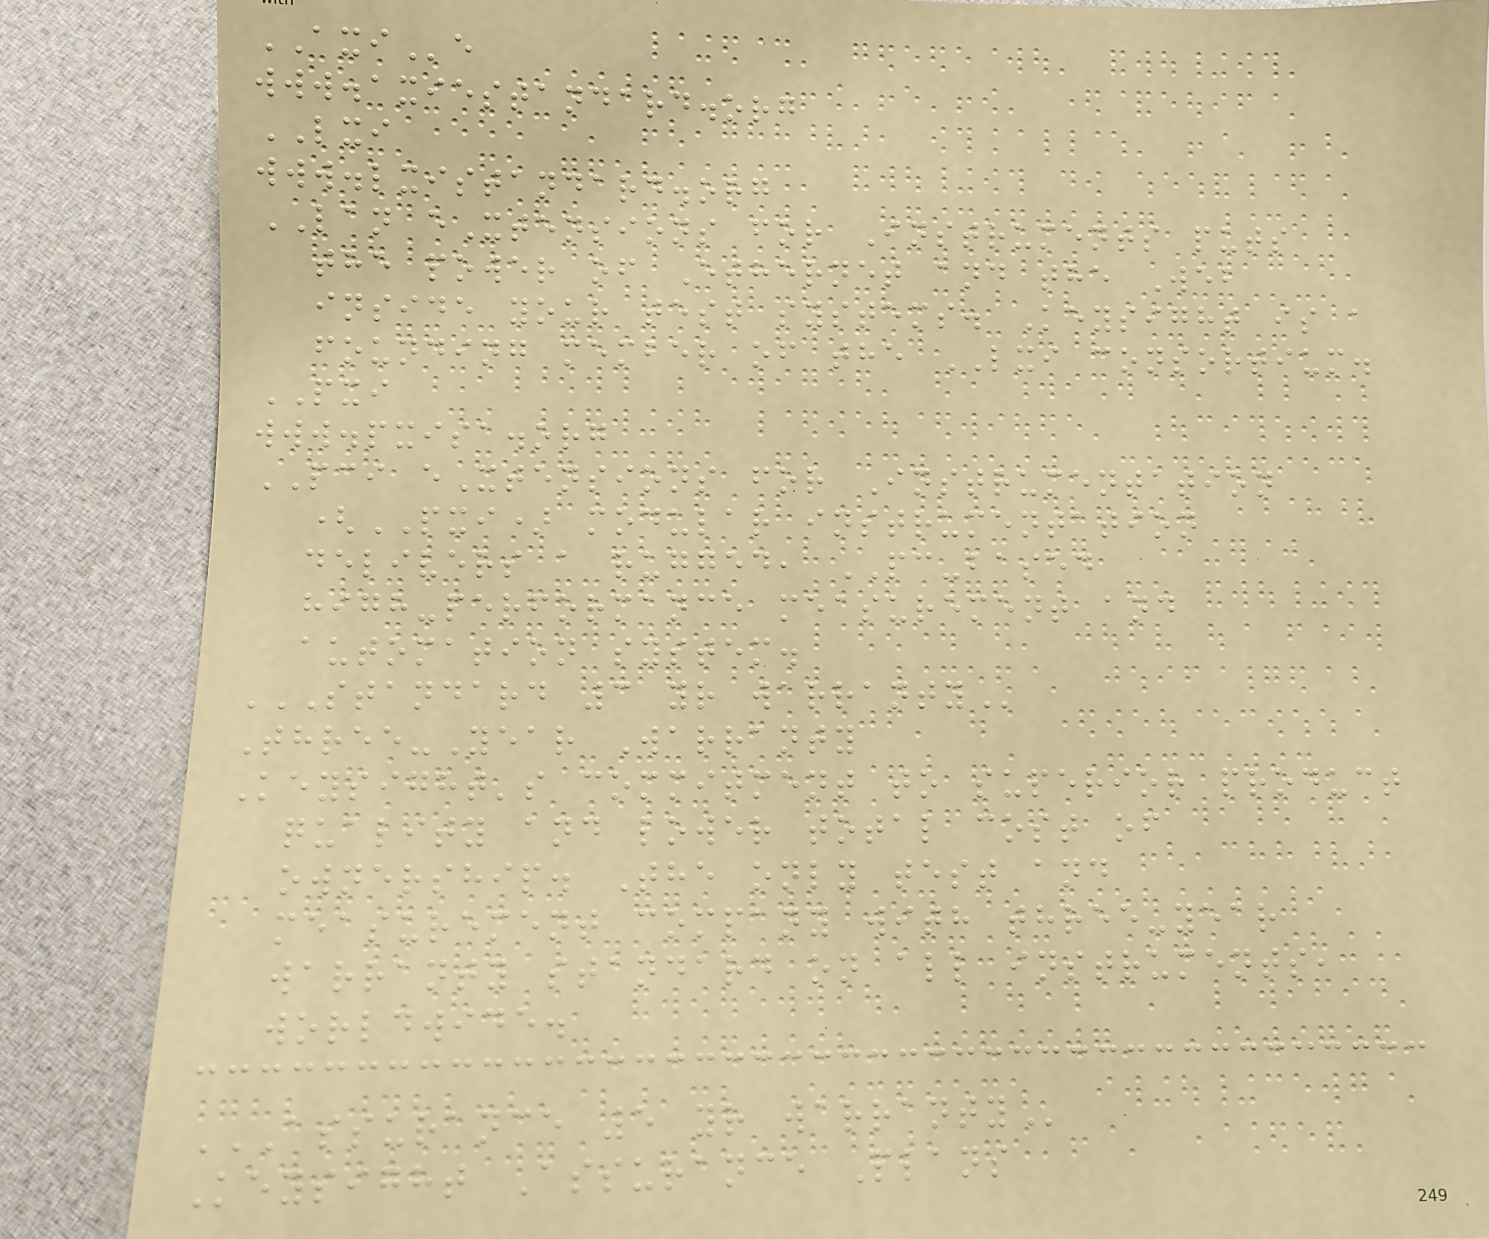AXIe
www.axiestandard.org
LXI
www.lxistandard.org
LAN eXtensions for Instruments puts
the power of Ethernet and the Web
inside your test systems. Keysight is a
founding member of the LXI consortium.
PXI
www.pxisa.org
PCI eXtensions for Instrumentation
(PXI) modular instrumentation
delivers a rugged, PC-based
high-performance measurement and
automation system.
STANDARD 3 YR WARRANTY
Three-Year Warranty
Keysight's commitment to superior product
quality and lower total cost of
ownership. The only test and
measurement company with three-year
warranty standard on all instruments,
worldwide.
ASSURANCE 5 YR WARRANTY
Keysight Assurance Plans
